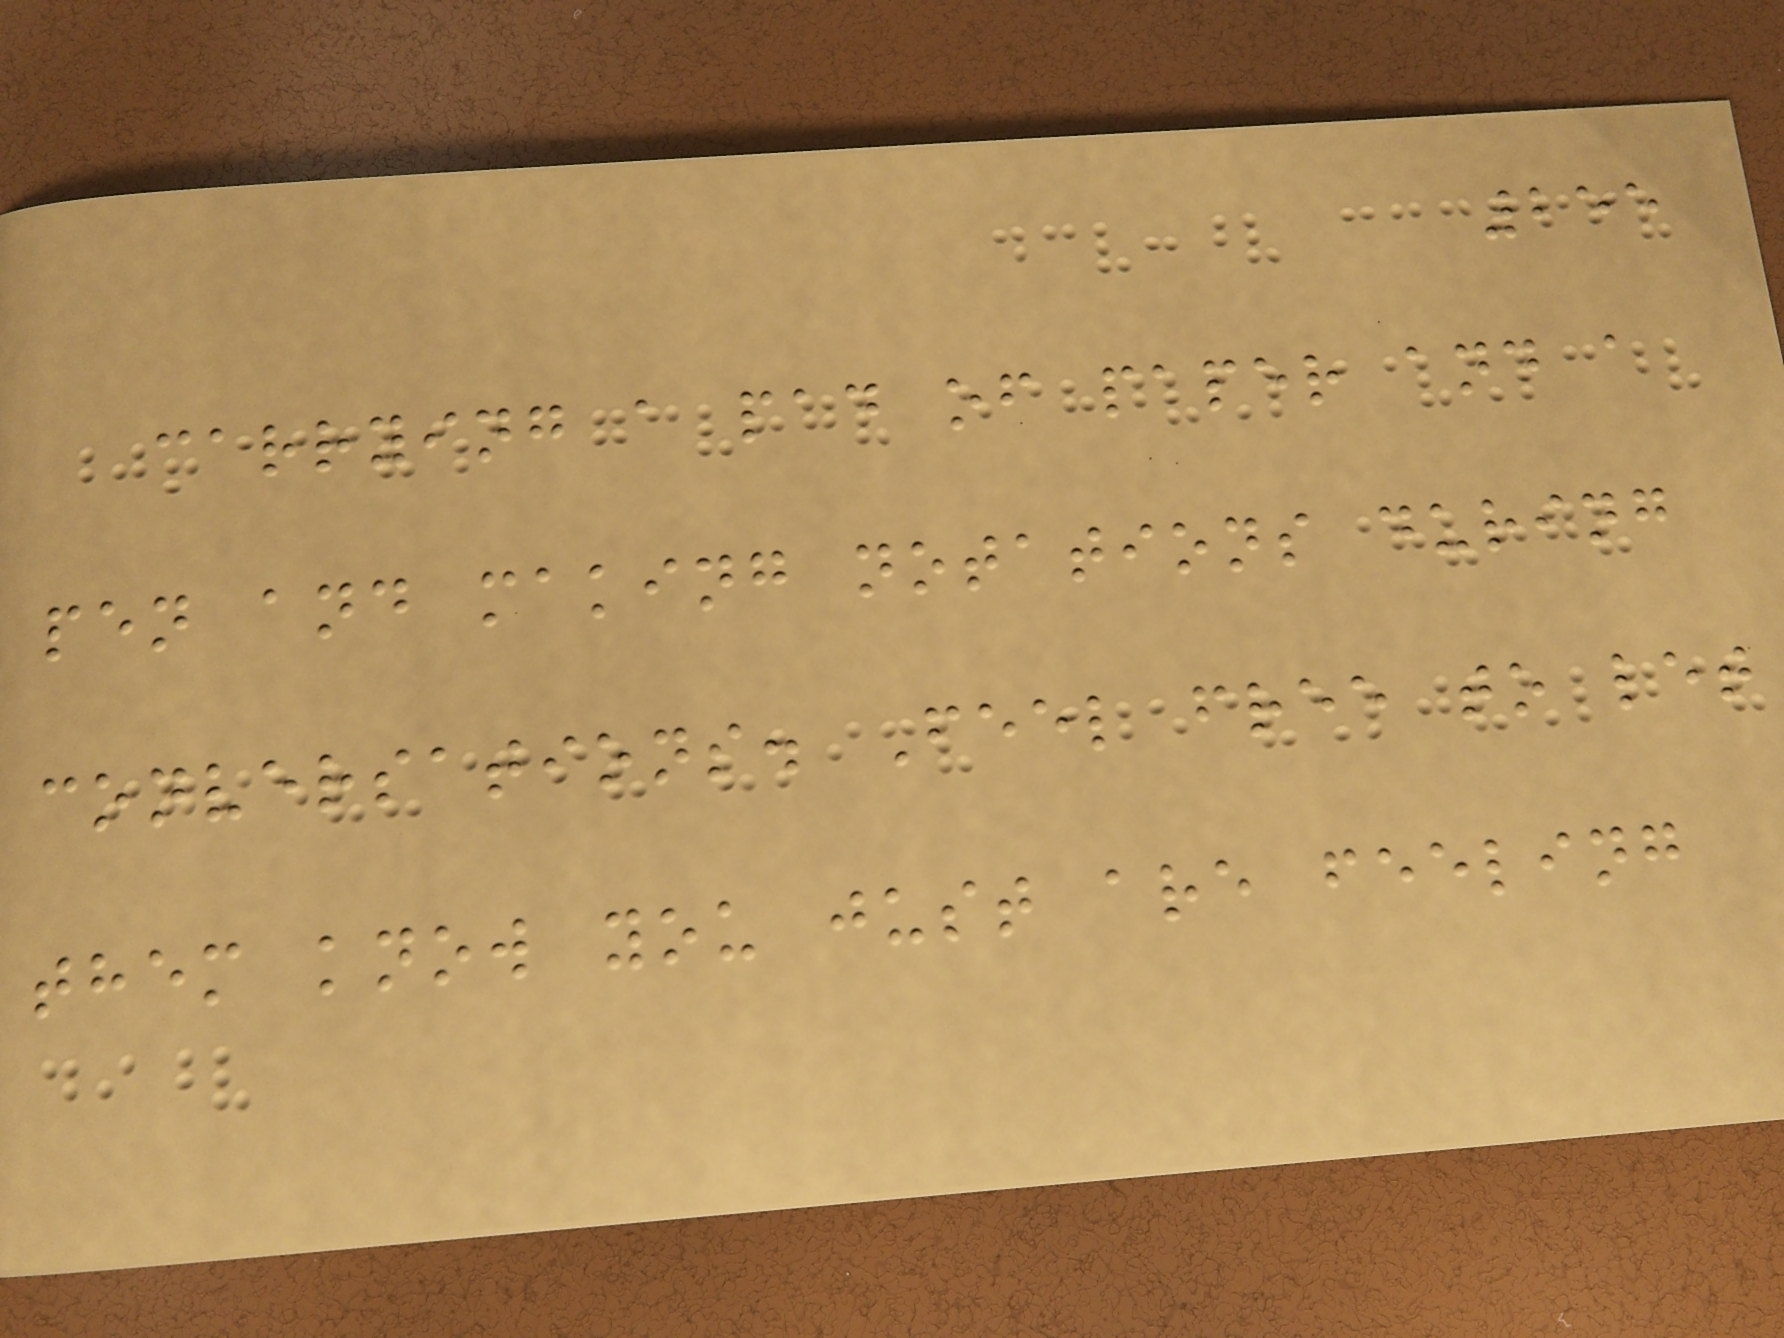255
carrying a pad of paper and a
pen and making notations during
conversations. Feel free to let
them know you just are feeling
